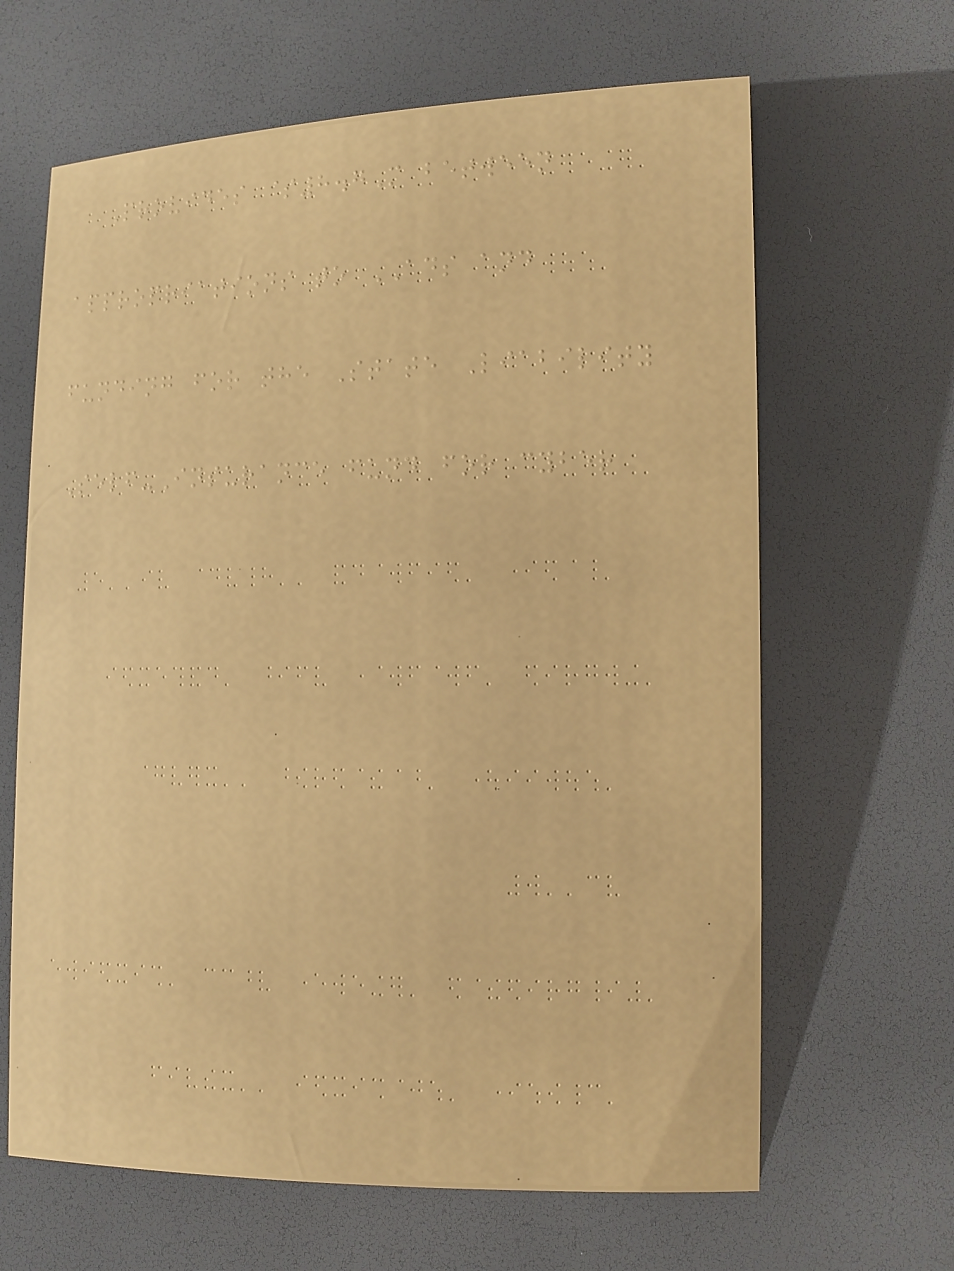Provides $8.7M between
appropriations to ADS and
funding for the State Liability
Self-Insurance fund for cyber
